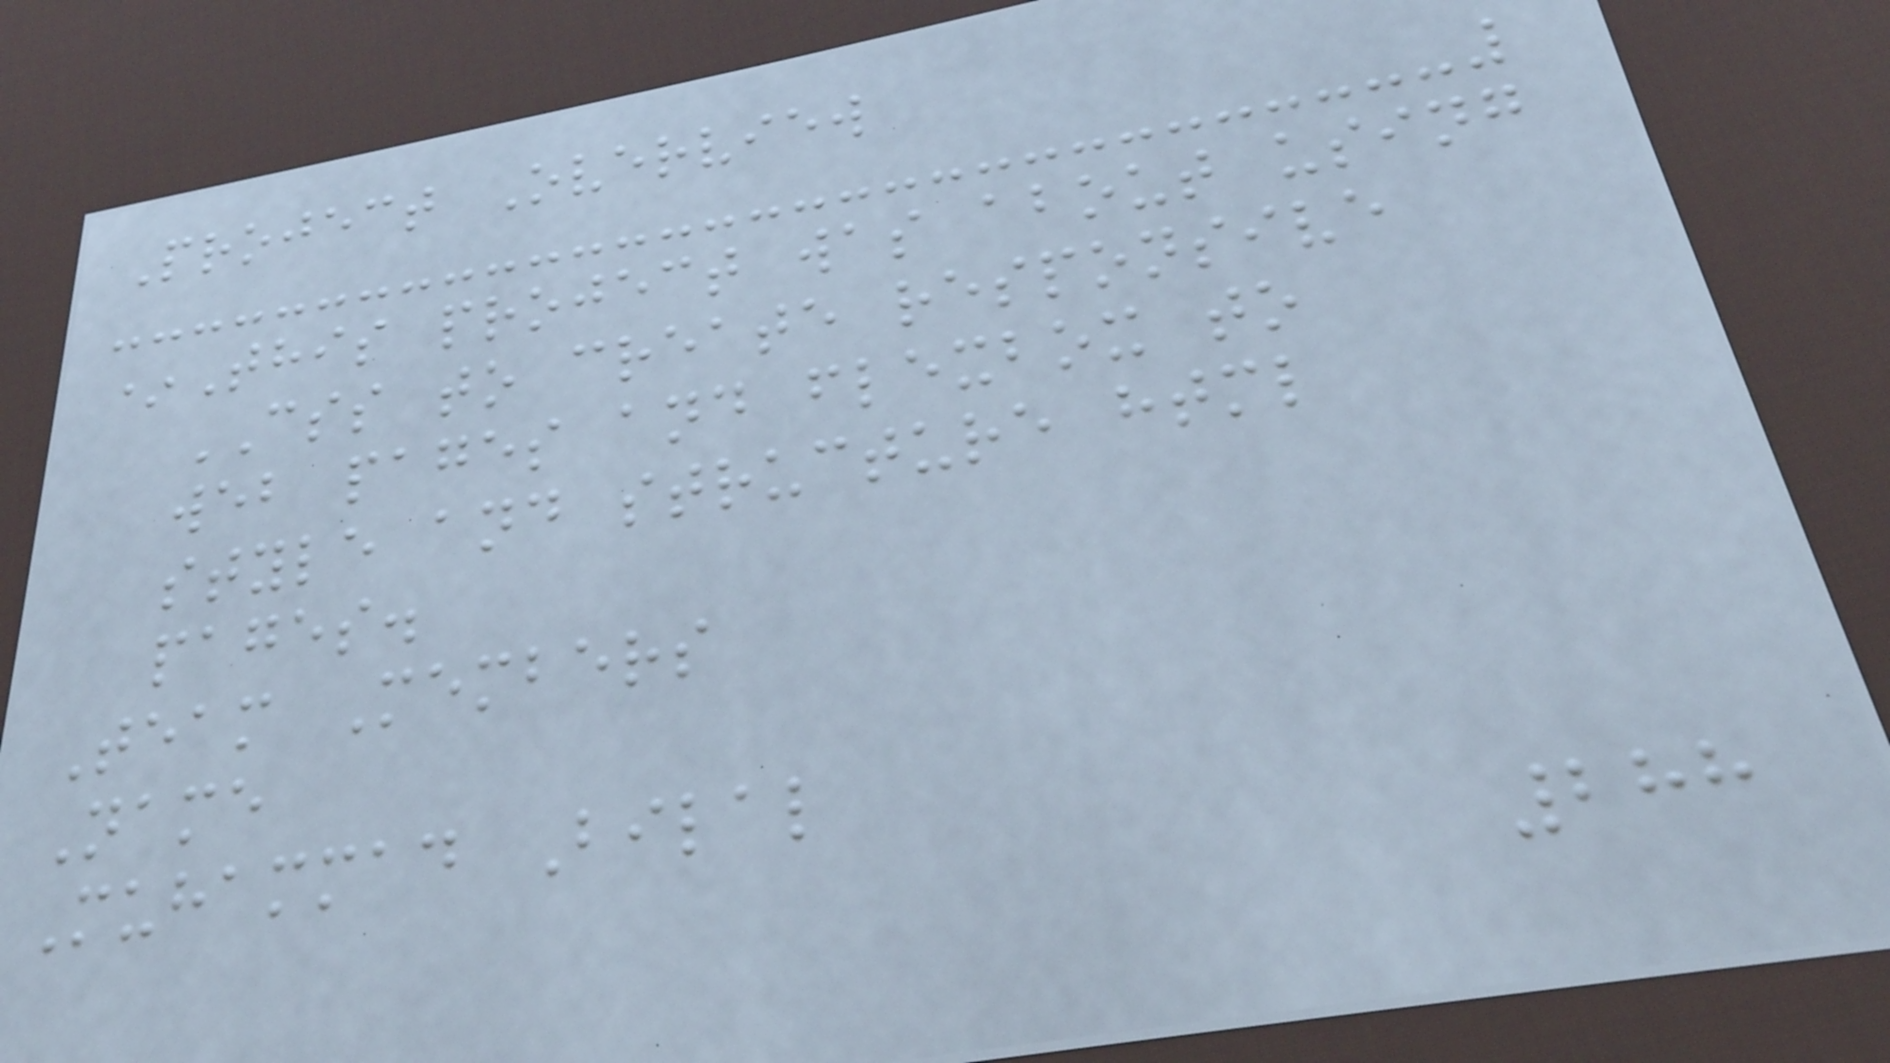Project Overview
*This project was about using
CSS to create responsive
web pages and flexbox to
style and structure html
pages.
Team Members
Name
Muhammad Bilal
288
